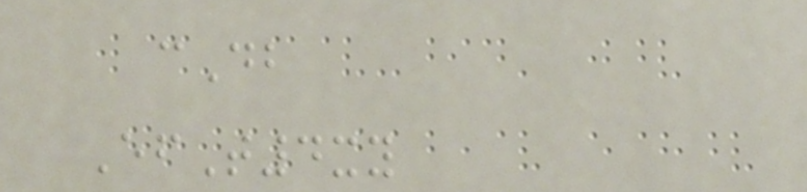cDb
EfT4xy
